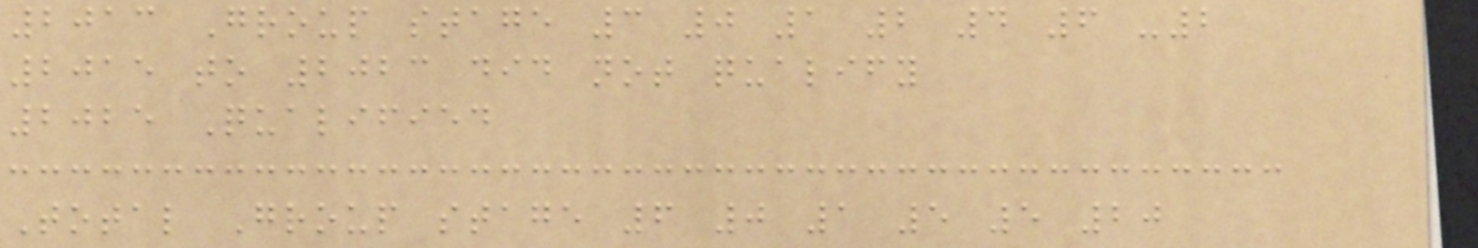2013 Group stage 3 0 1 2 4 6 -2
2015 to 2023 did not qualify
2025 Qualified
Total Group stage 6 0 1 5 5 20
